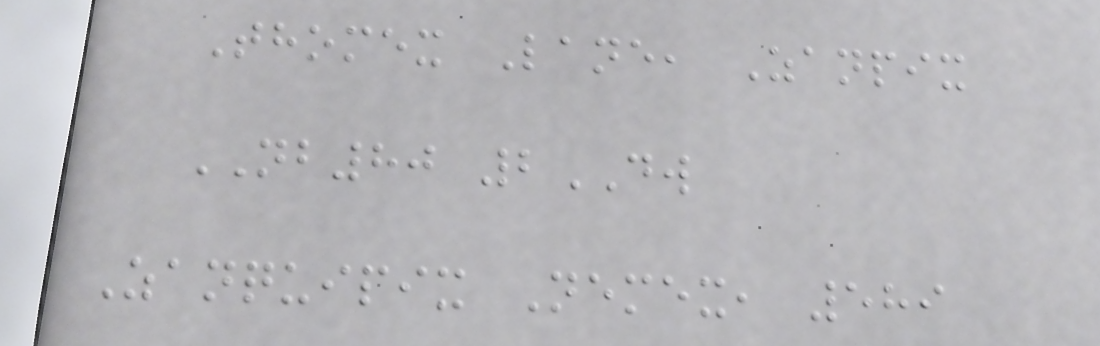Thomex Lane, Zanpix
NB80 2DW
Zanquipix Nemex, 589
